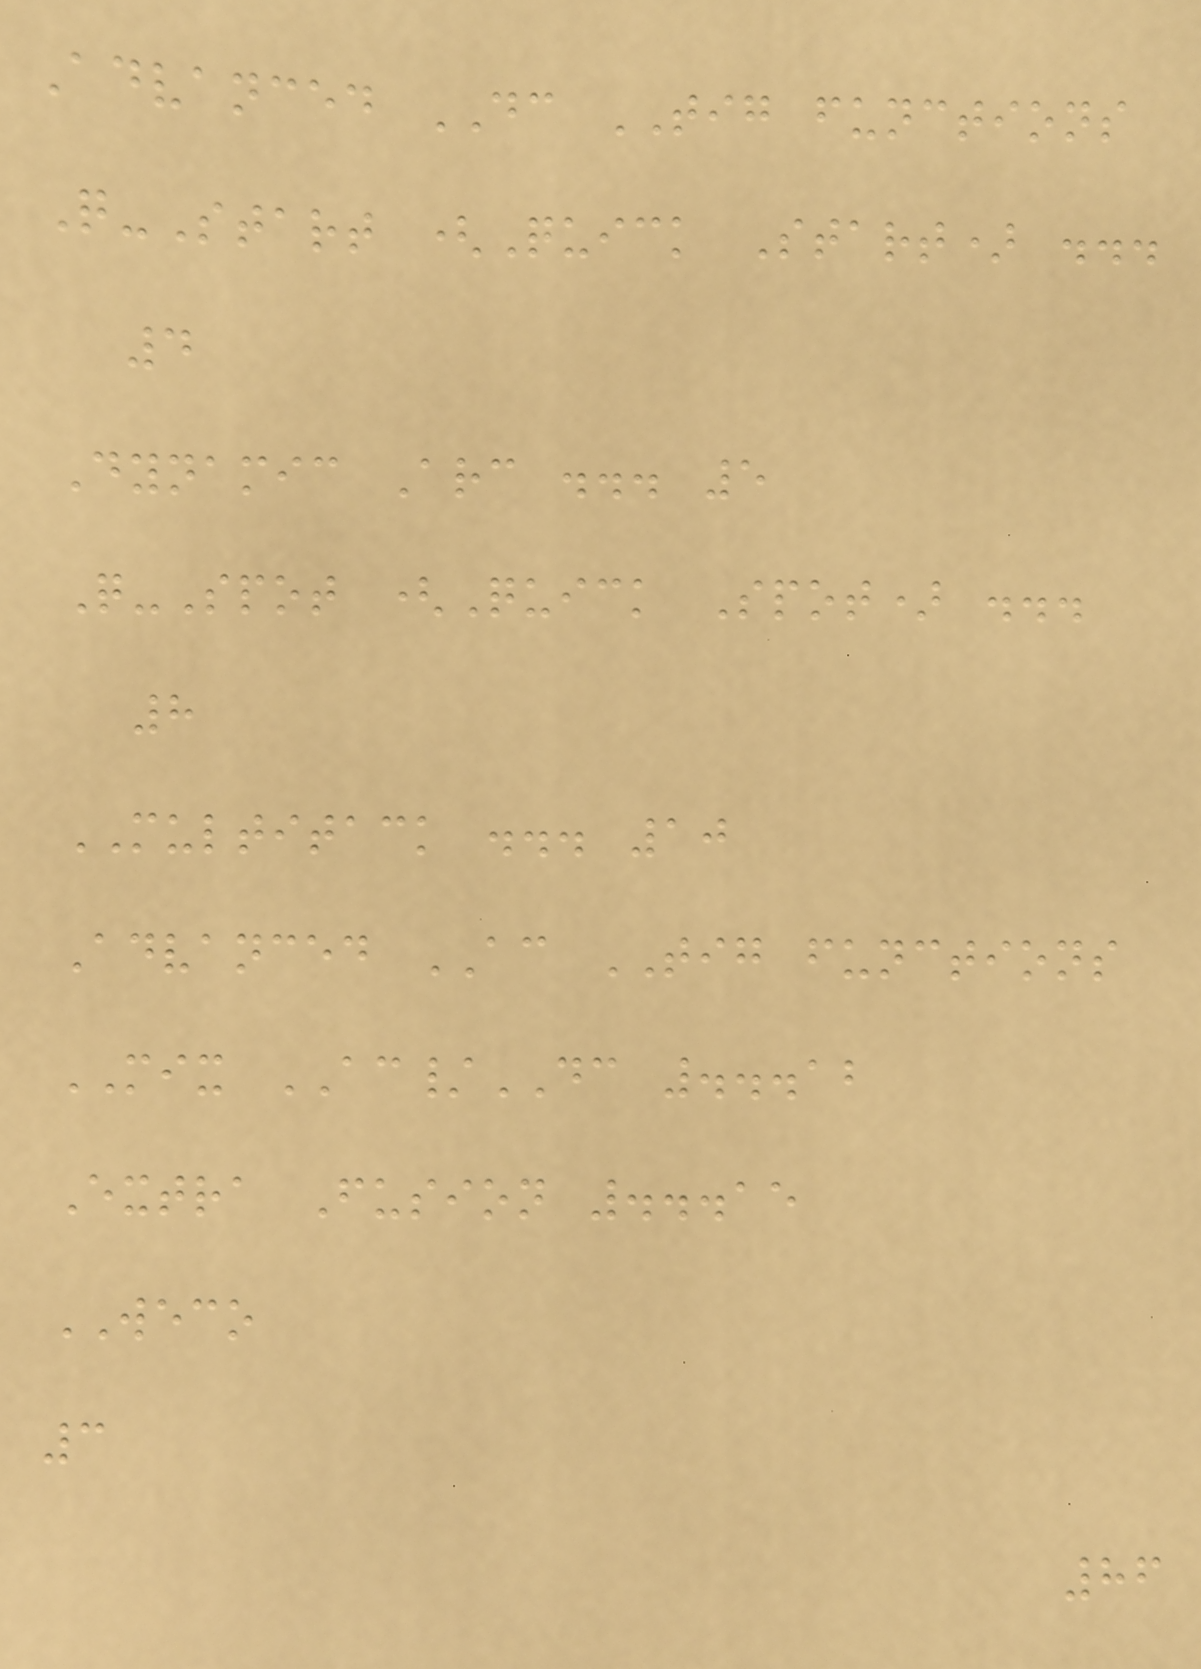Advanced DC TIG functions
Q-Start (Quick Start) ...
4
Dynamic Arc ... 5
Q-Spot (Quick Spot) ...
8
MULTITACK ... 10
Advanced AC TIG functions
MIX AC/DC ...12
Extra Fusion ...15
WECO
3
86
